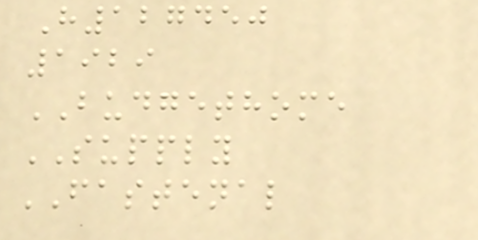H127450
1929
BUDGETHOME
SUPPLY
FASTENAL
